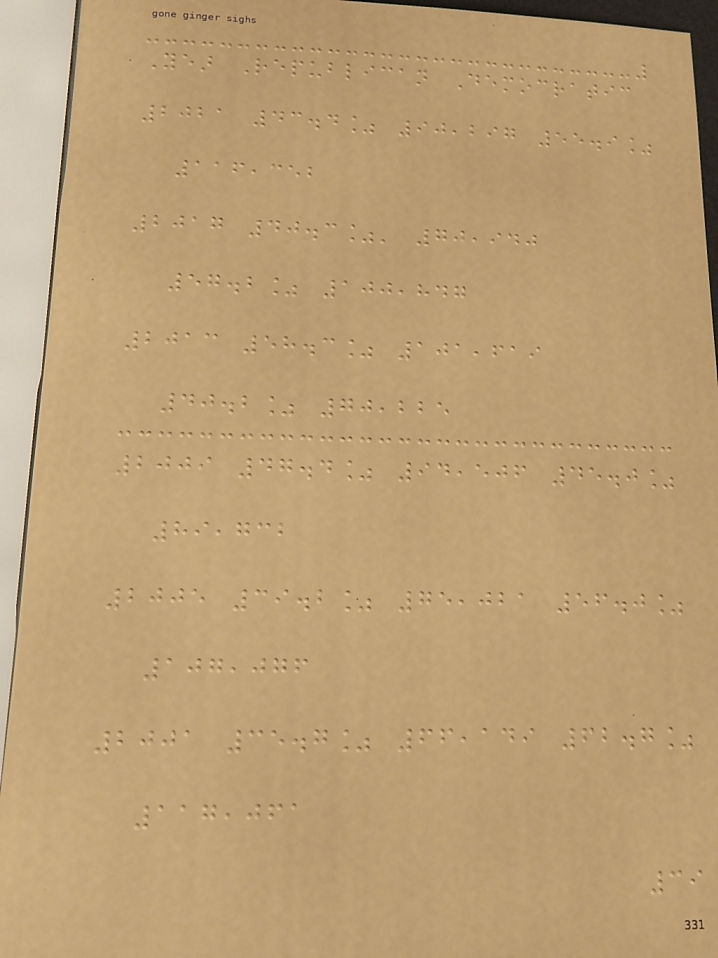Year Republican Democratic
2021 43.4% 90,297 55.9%
116,352
2017 40.3%' 70,940
57.2% 100,847
2013 58.3% 101,619
40.2% 70,225
2009 47.4% 94,506 45.0%
89,732
2005 39.2% 75,021 56.0%
107,076
2001 35.7% 66,149 62.7%
117,061
39
